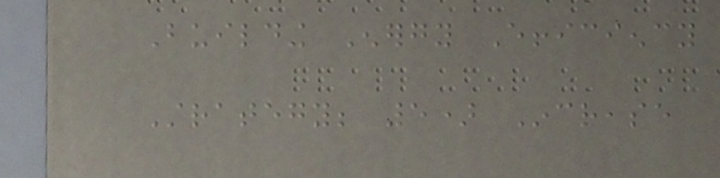Building Energy Efficiency
Strategy; 5) Increase
